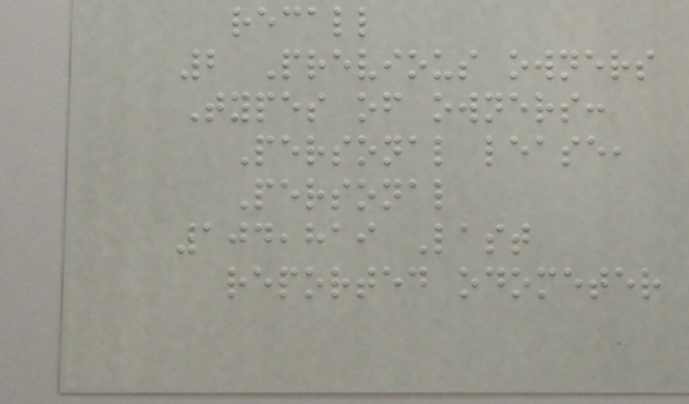recall
2 Previous owners
Types of owners:
Personal lease,
Personal
104,819 Last
reported odometer
